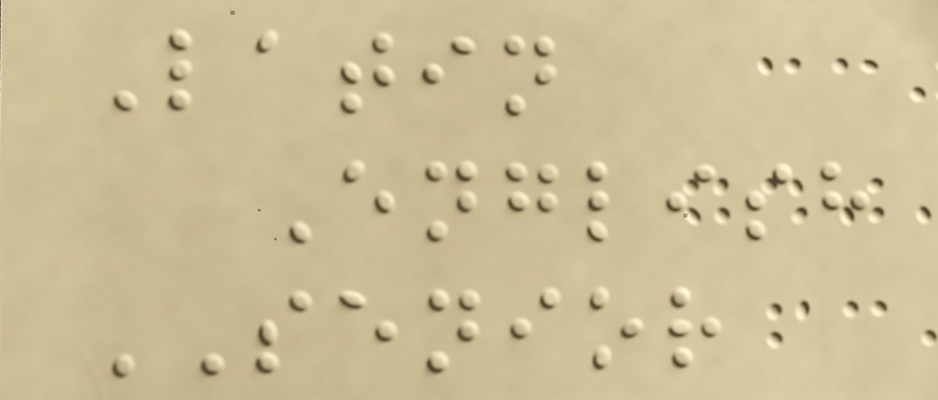Latin
English
SENIOR
